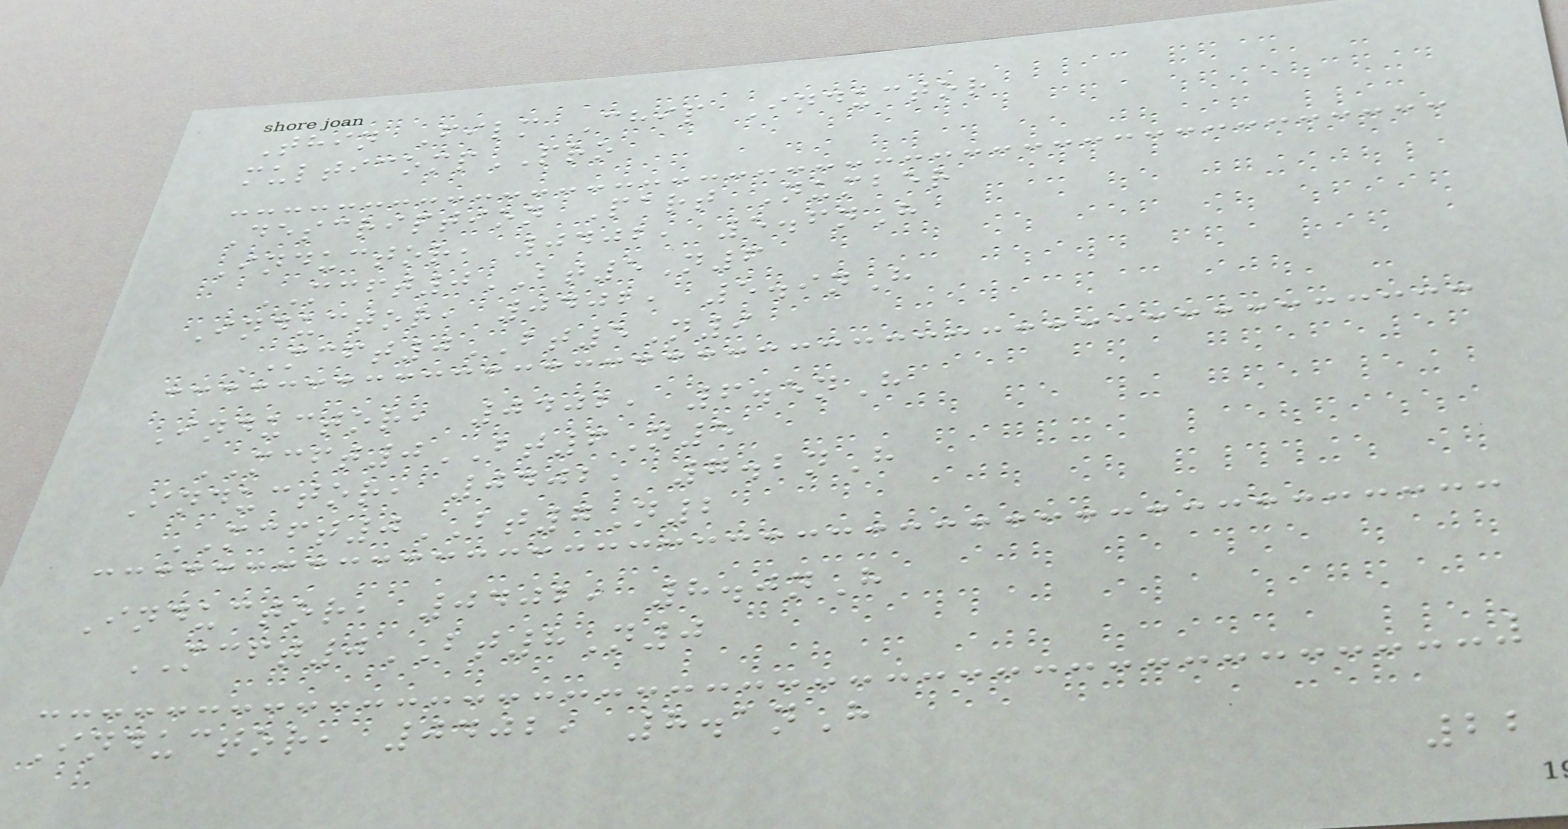Thin Film Chip Inductor
multicompPRO
Description Part Number
Inductor, 0402, 5.6nH
MCFT0BT5N6
Inductor, 0402, 5.9nH
MCFT0BT5N9
Inductor, 0402, 6.5nH
MCFT0BT6N5
Inductor, 0402, 7.2nH
MCFT0BT7N2
Inductor, 0402, 8.0nH
MCFT0BT8N0
Inductor, 0402, 8.1nH
22
